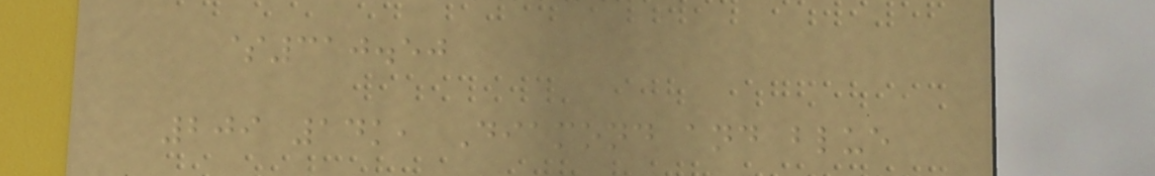$310.50
209 14k, Diamond and blue
